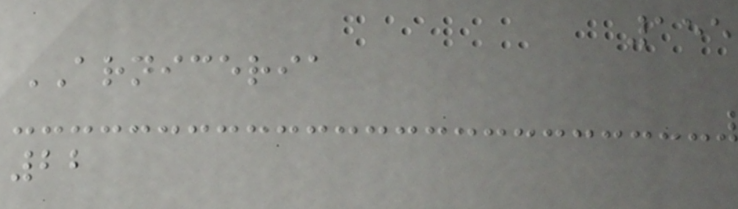155
ARNICERIA
22
